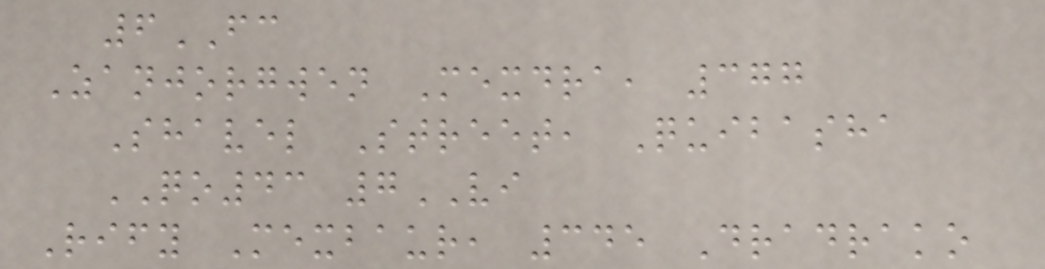6FC
Zanjorgwen Mexdra, 377
Shavel Street, Quibasha
QO43 7VI
Rify Mexbaur, 345 Dradrako
